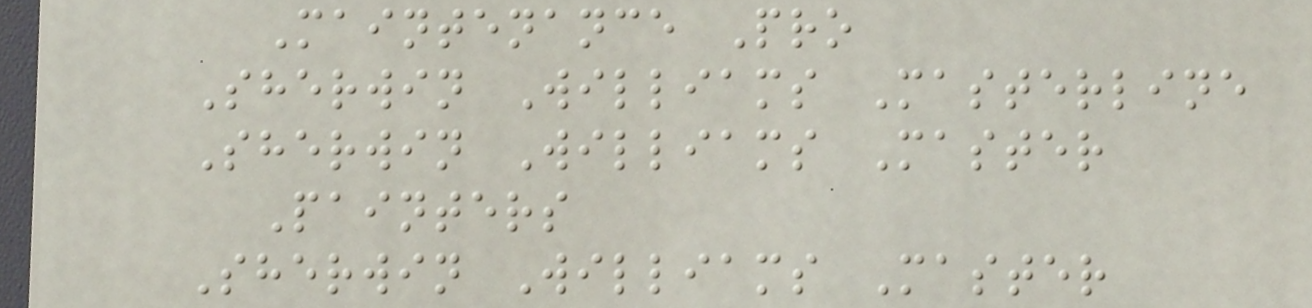Maintenance Pro
Sherwin Williams Masterline
Sherwin Williams Master
Painters
Sherwin Williams Master
